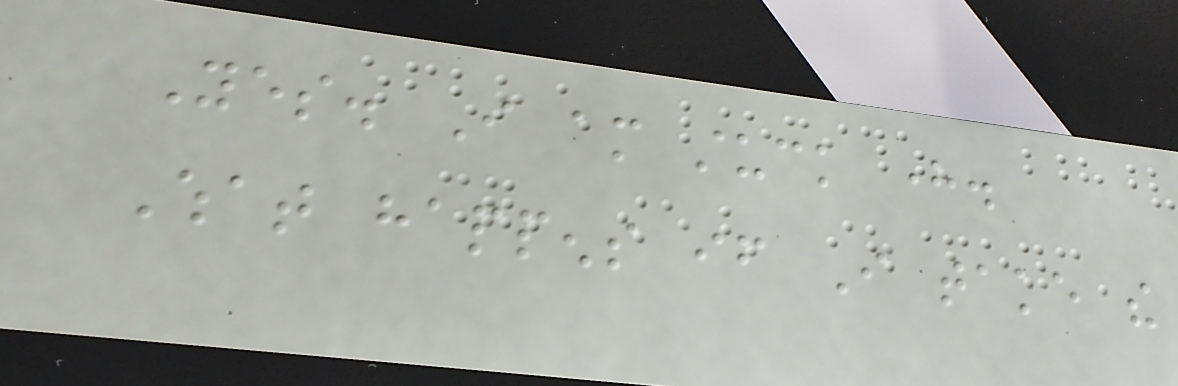Yes. I am stuck here.
What happens if I take the
